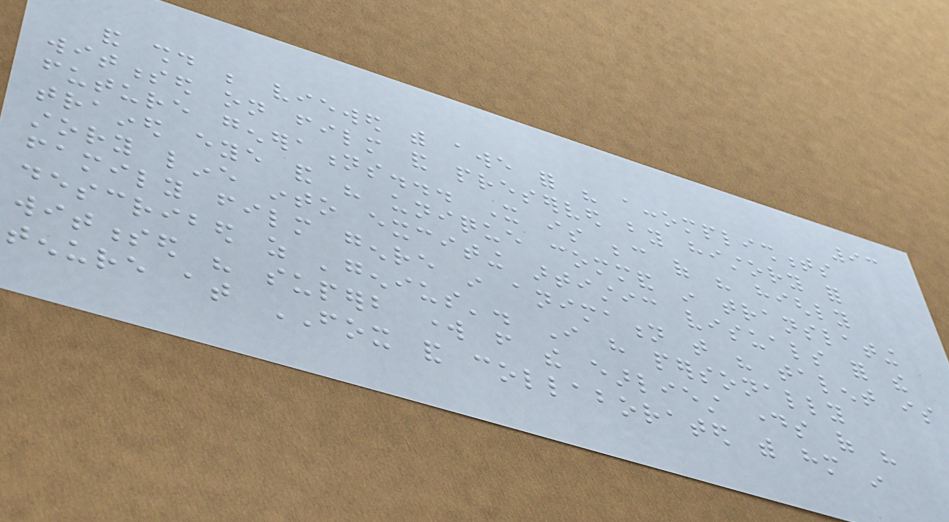93
and should be viewed with awe for his accomplishments
witnessed on film and preserved by history for
future generations... It is because of his highly
trained eye and his unique command in translating
story line into exciting artistic visuals for the
family film genre in animation that his talent is
described as 'genius'. I have personally
witnessed his superb work from the earliest days of his
tenure at FOX and collaborated with him in
